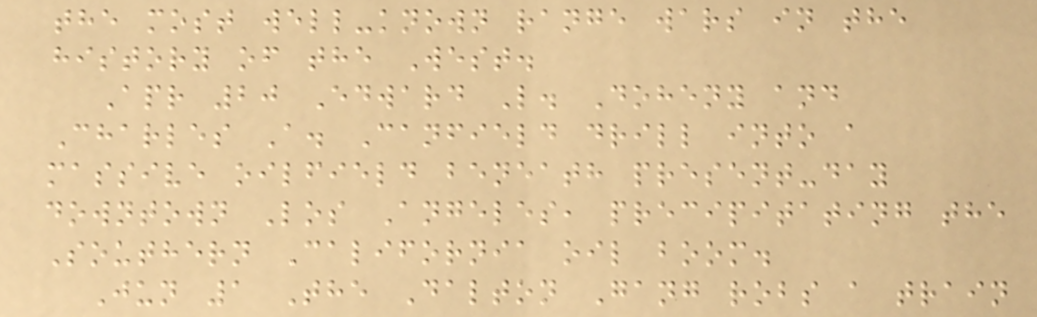the most well-known range wars in the
history of the West.
Apr 20 Edward L. Doheny and
Charles A. Canfield drill into a
massive oilfield beneath present-day
downtown Los Angeles, precipitating the
Southern California oil boom.
Jun 1 The Dalton Gang robs a train
